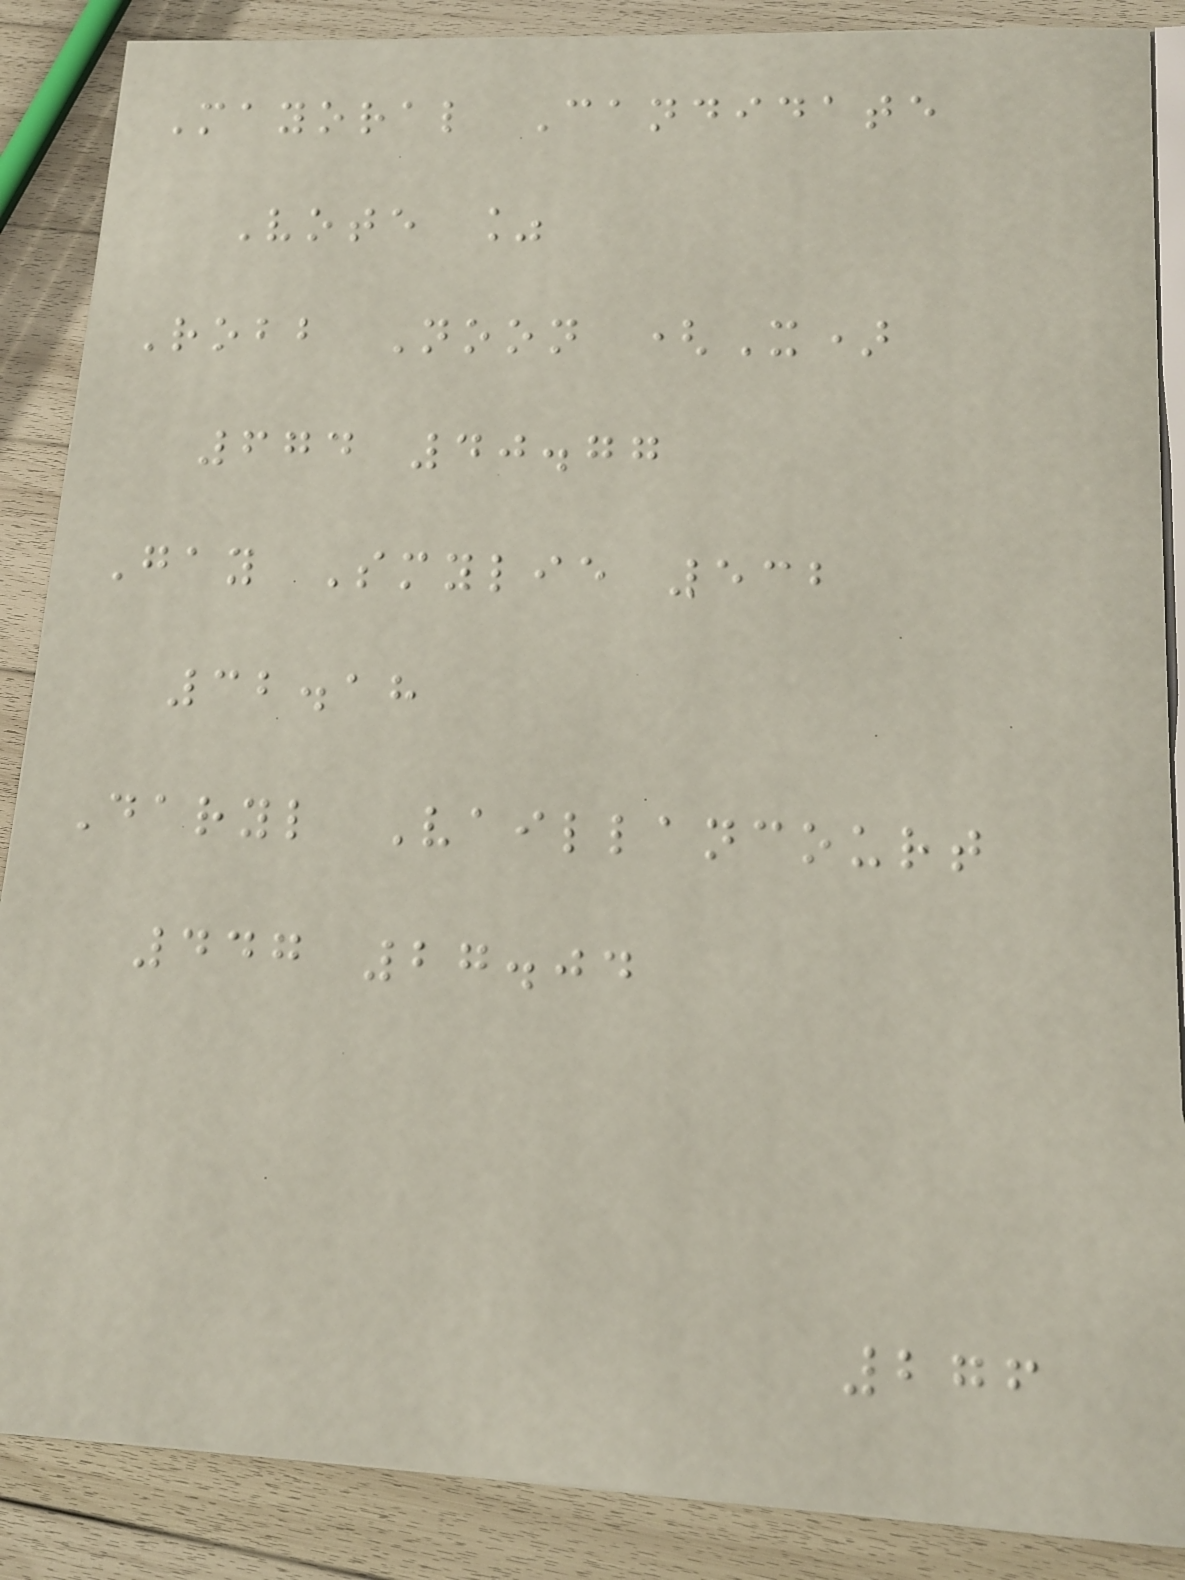Mayoral Candidate
Vote %
Robb Noon (X)
674 40.77
Gay Smylie 532
32.18
Daryl Vaillancourt
447 27.04
276
